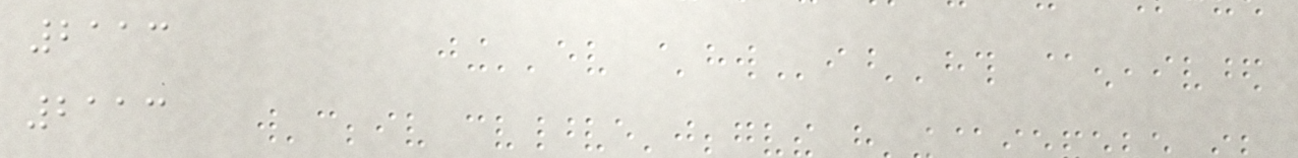2113
2113
